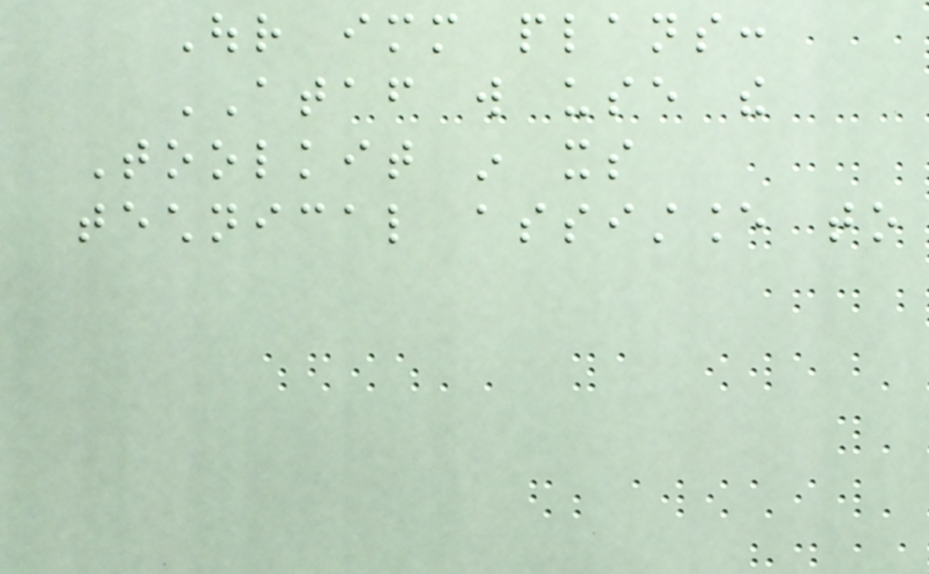Our immediate plans:
ATAF will use the
Toolkit in its
technical assistance to
